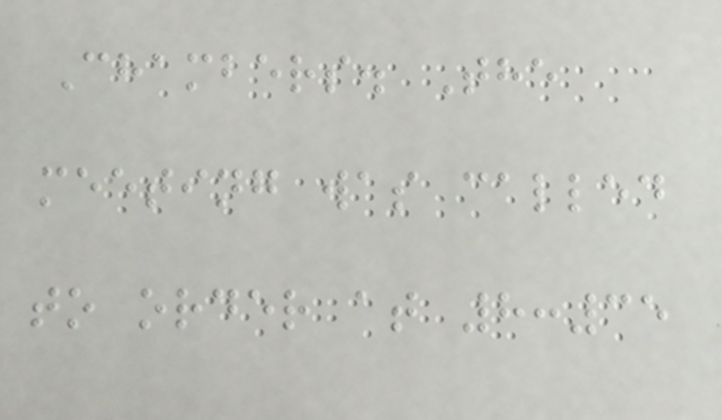Chambers. The
meeting was called
to order at 8:35
